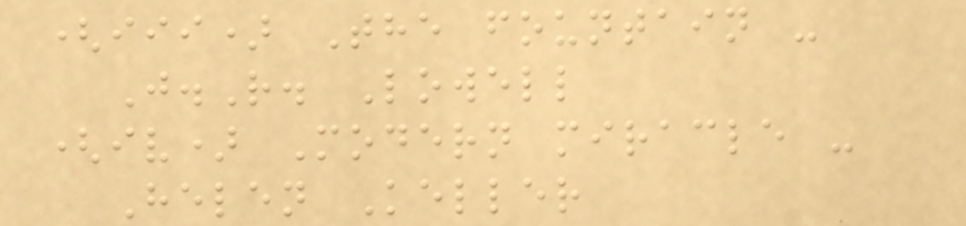(iii) The fountain -
J.R. Lowell
(iv) Modern miracle -
Helen Keller
